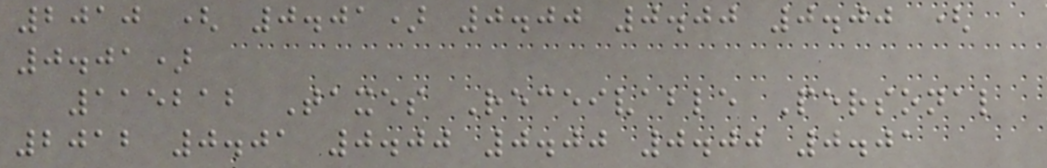2010 ( 0.01) 0.00 0.00 0.00 (
0.01)
115212 Taxes Receivable Personal
2012 0.01 0.00 0.00 0.00 0.01
